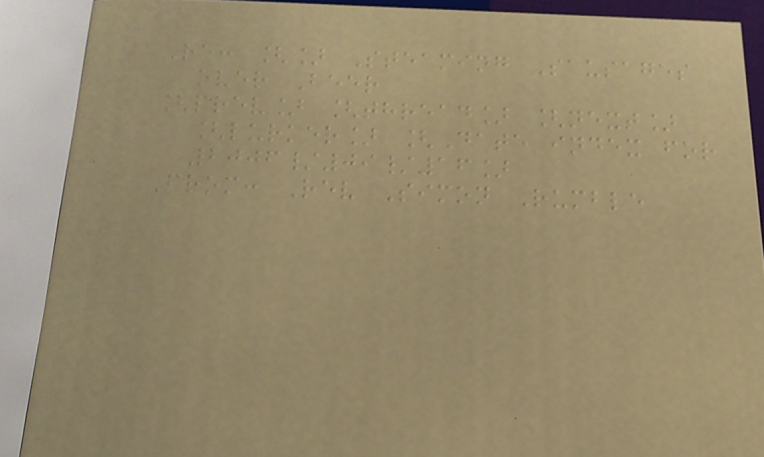Re: [] Steaming Sausages
over Beer
[prev] [thread] [next]
[lurker] [Date index for
2006/09/16]
From: Rev Simon Rumble
